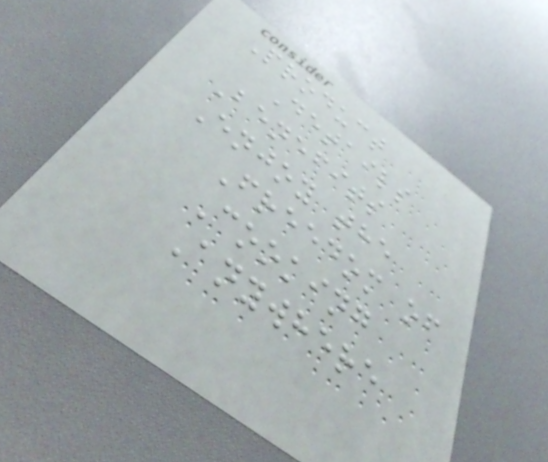Product
Details
Benefits
Enjoy the
Freedom of
Cooking
Anywhere
